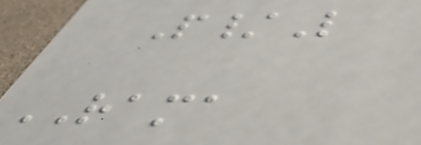P/L
RAMA
